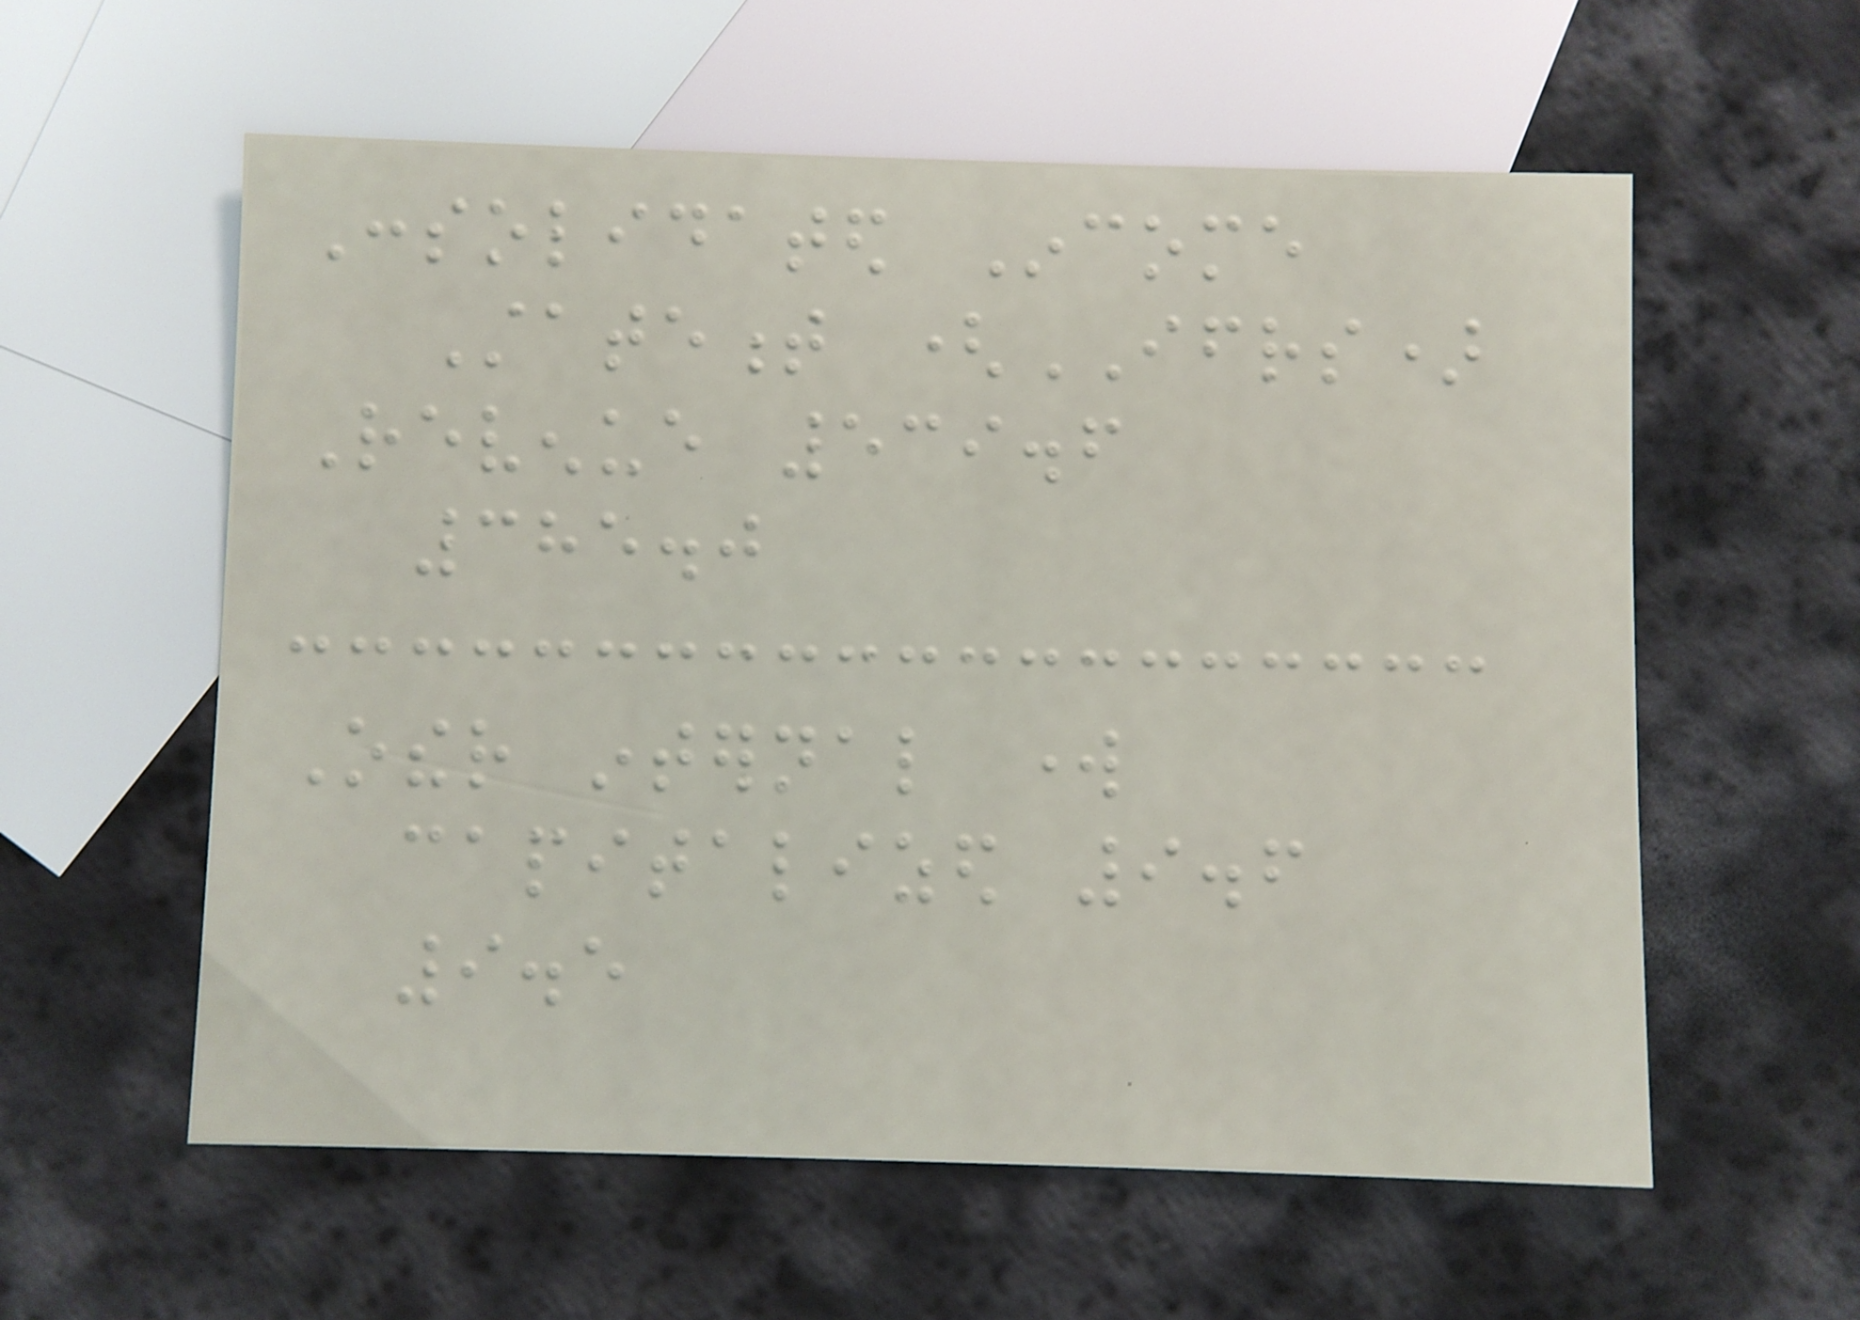Consolidated Income
Statement (IFRS)
Revenue 539.6
385.0
Other internal work
capitalized 9.6
9.5
